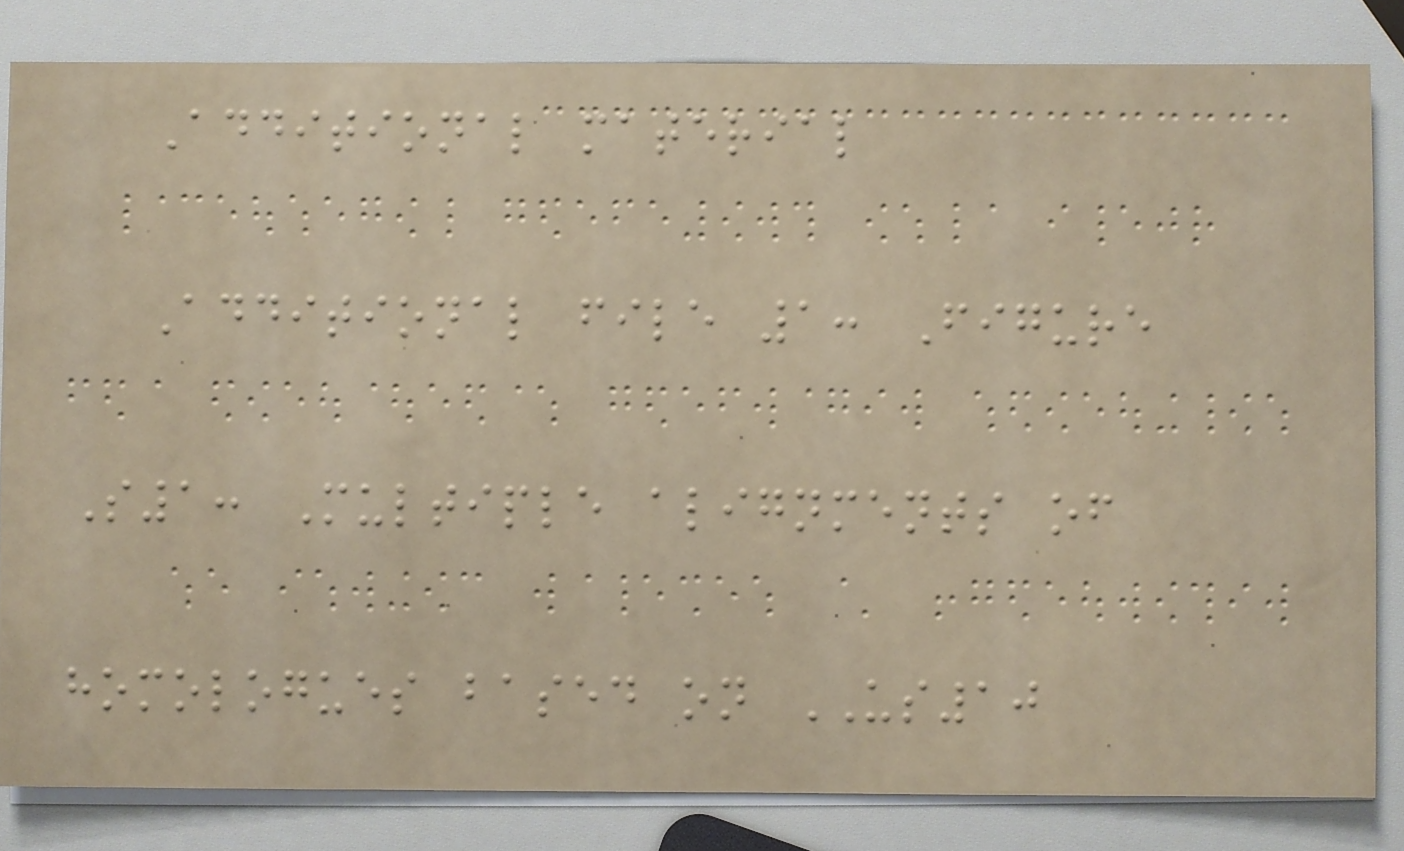Additional material
Additional file 1: Figure
S1: Multiple alignments of
homologues based on US10
